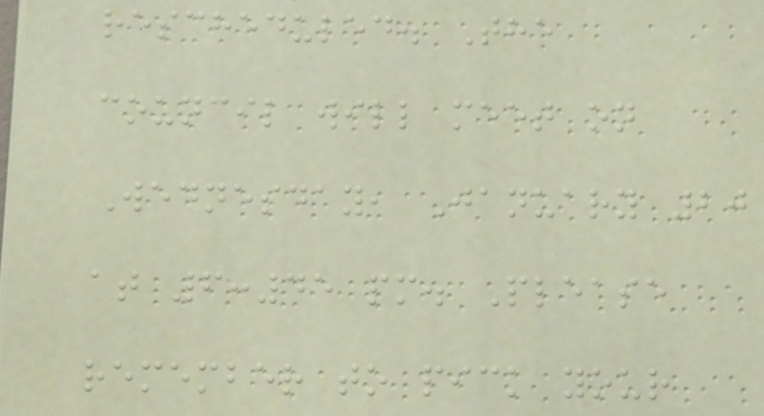rescheduled. The
council will meet on
Wednesday, January 20
at 6:45 pm. Please
remember to pick your
